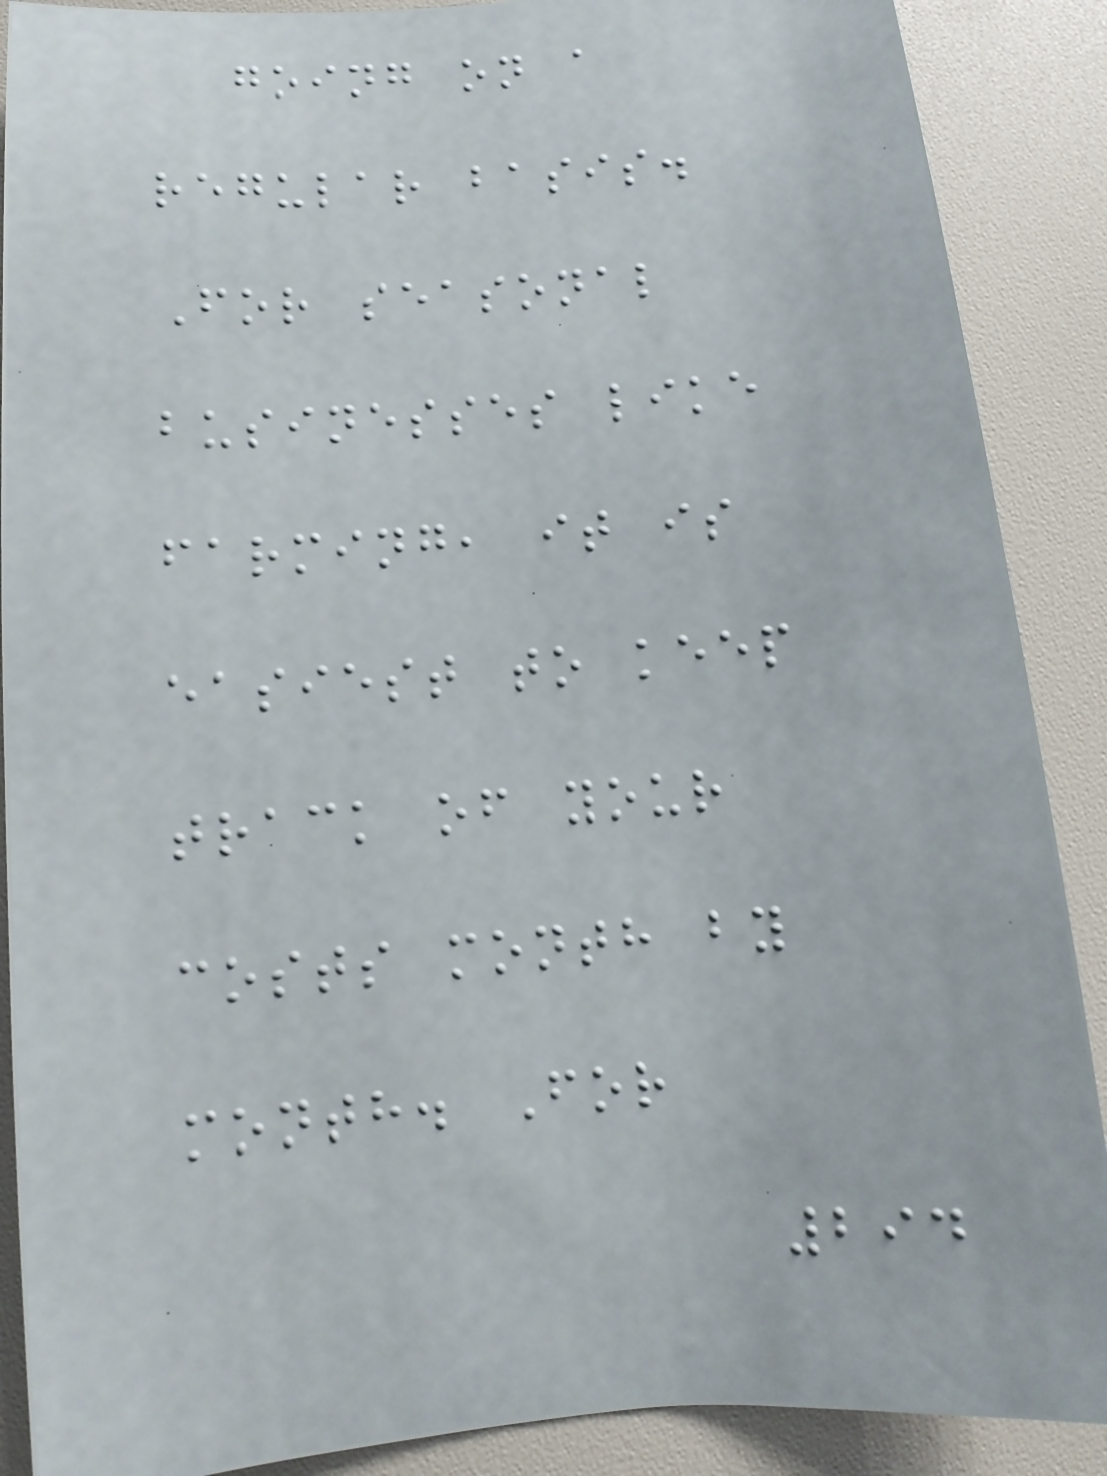going on a
regular basis.
For seasonal
businesses like
farming, it is
easiest to keep
track of your
costs month by
month. For
294
